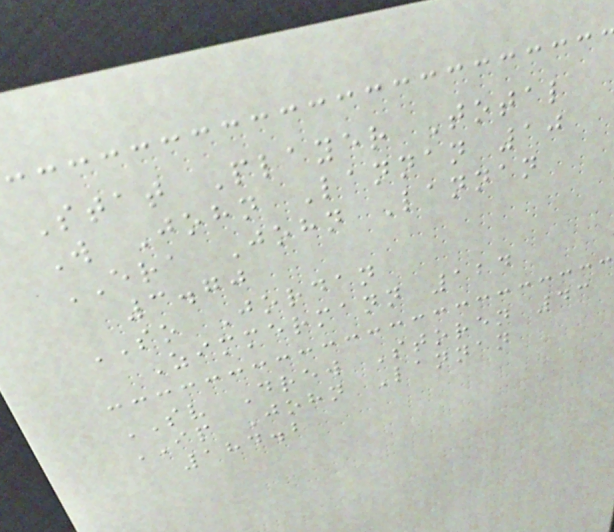Stat Player Total
W John Lannan 10
ERA John Lannan
3.70
SO Jordan
Zimmermann 124
SV Drew Storen 43
IP John Lannan
184.2
